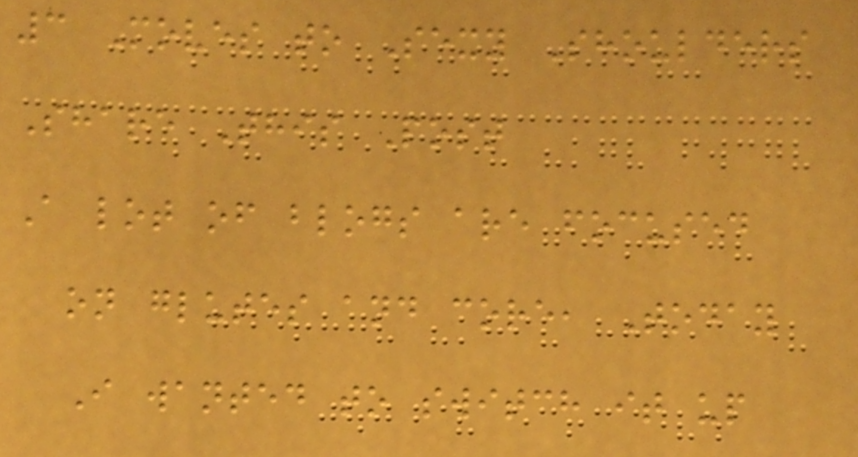3 Moves to Sexy Shoulders
Share This Post
A lot of blogs are focused
on glutes and core, Today
I wanted to switch it up
